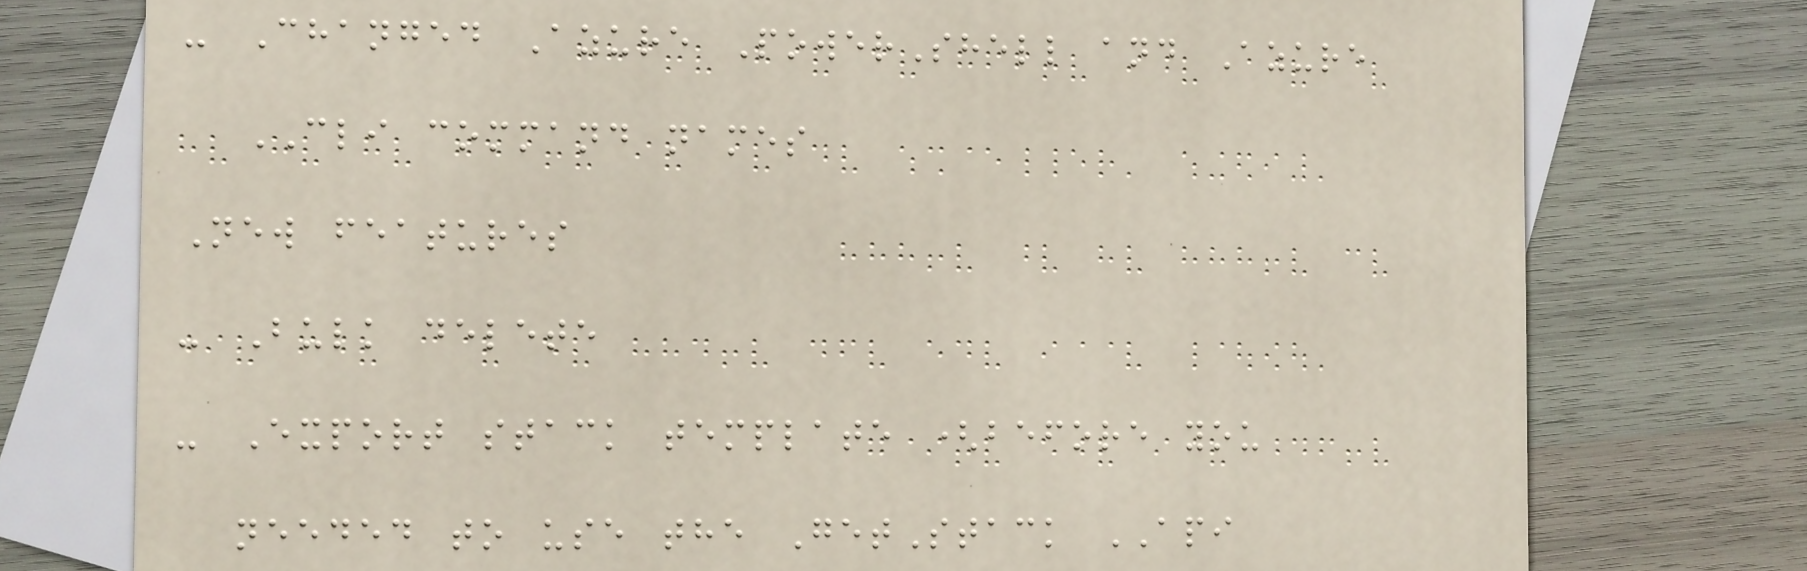- Changed Azure PowerShell and Azure
CLI command names
New features
- Bulk delete
- Export stack template (before you
needed to use the GetStack API
